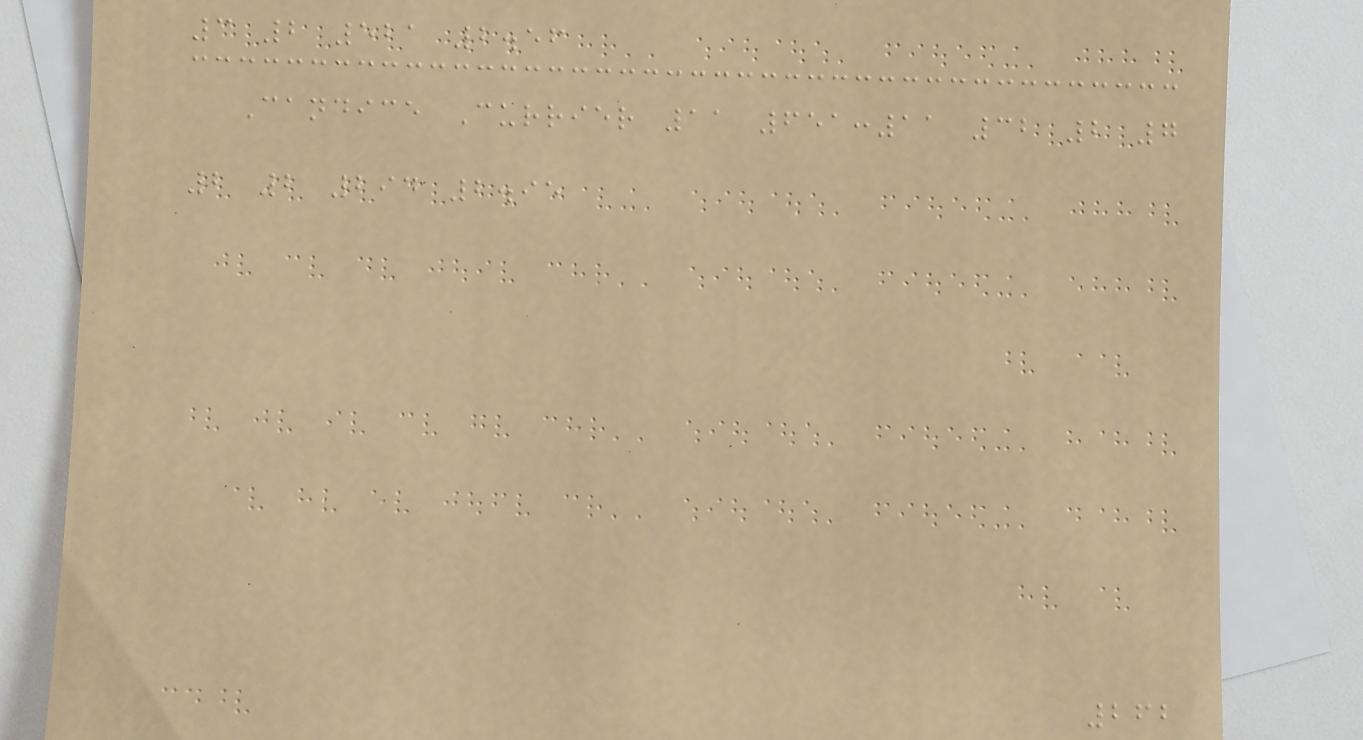3 2 521 2.56
Candice Currier 11 651:11 32 2 7
2 2 294 2.95
262
